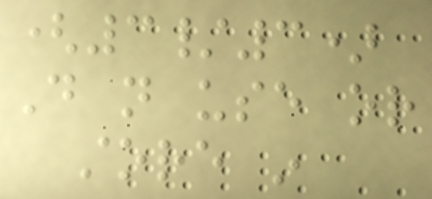(3/3)
Do not use or
store in
